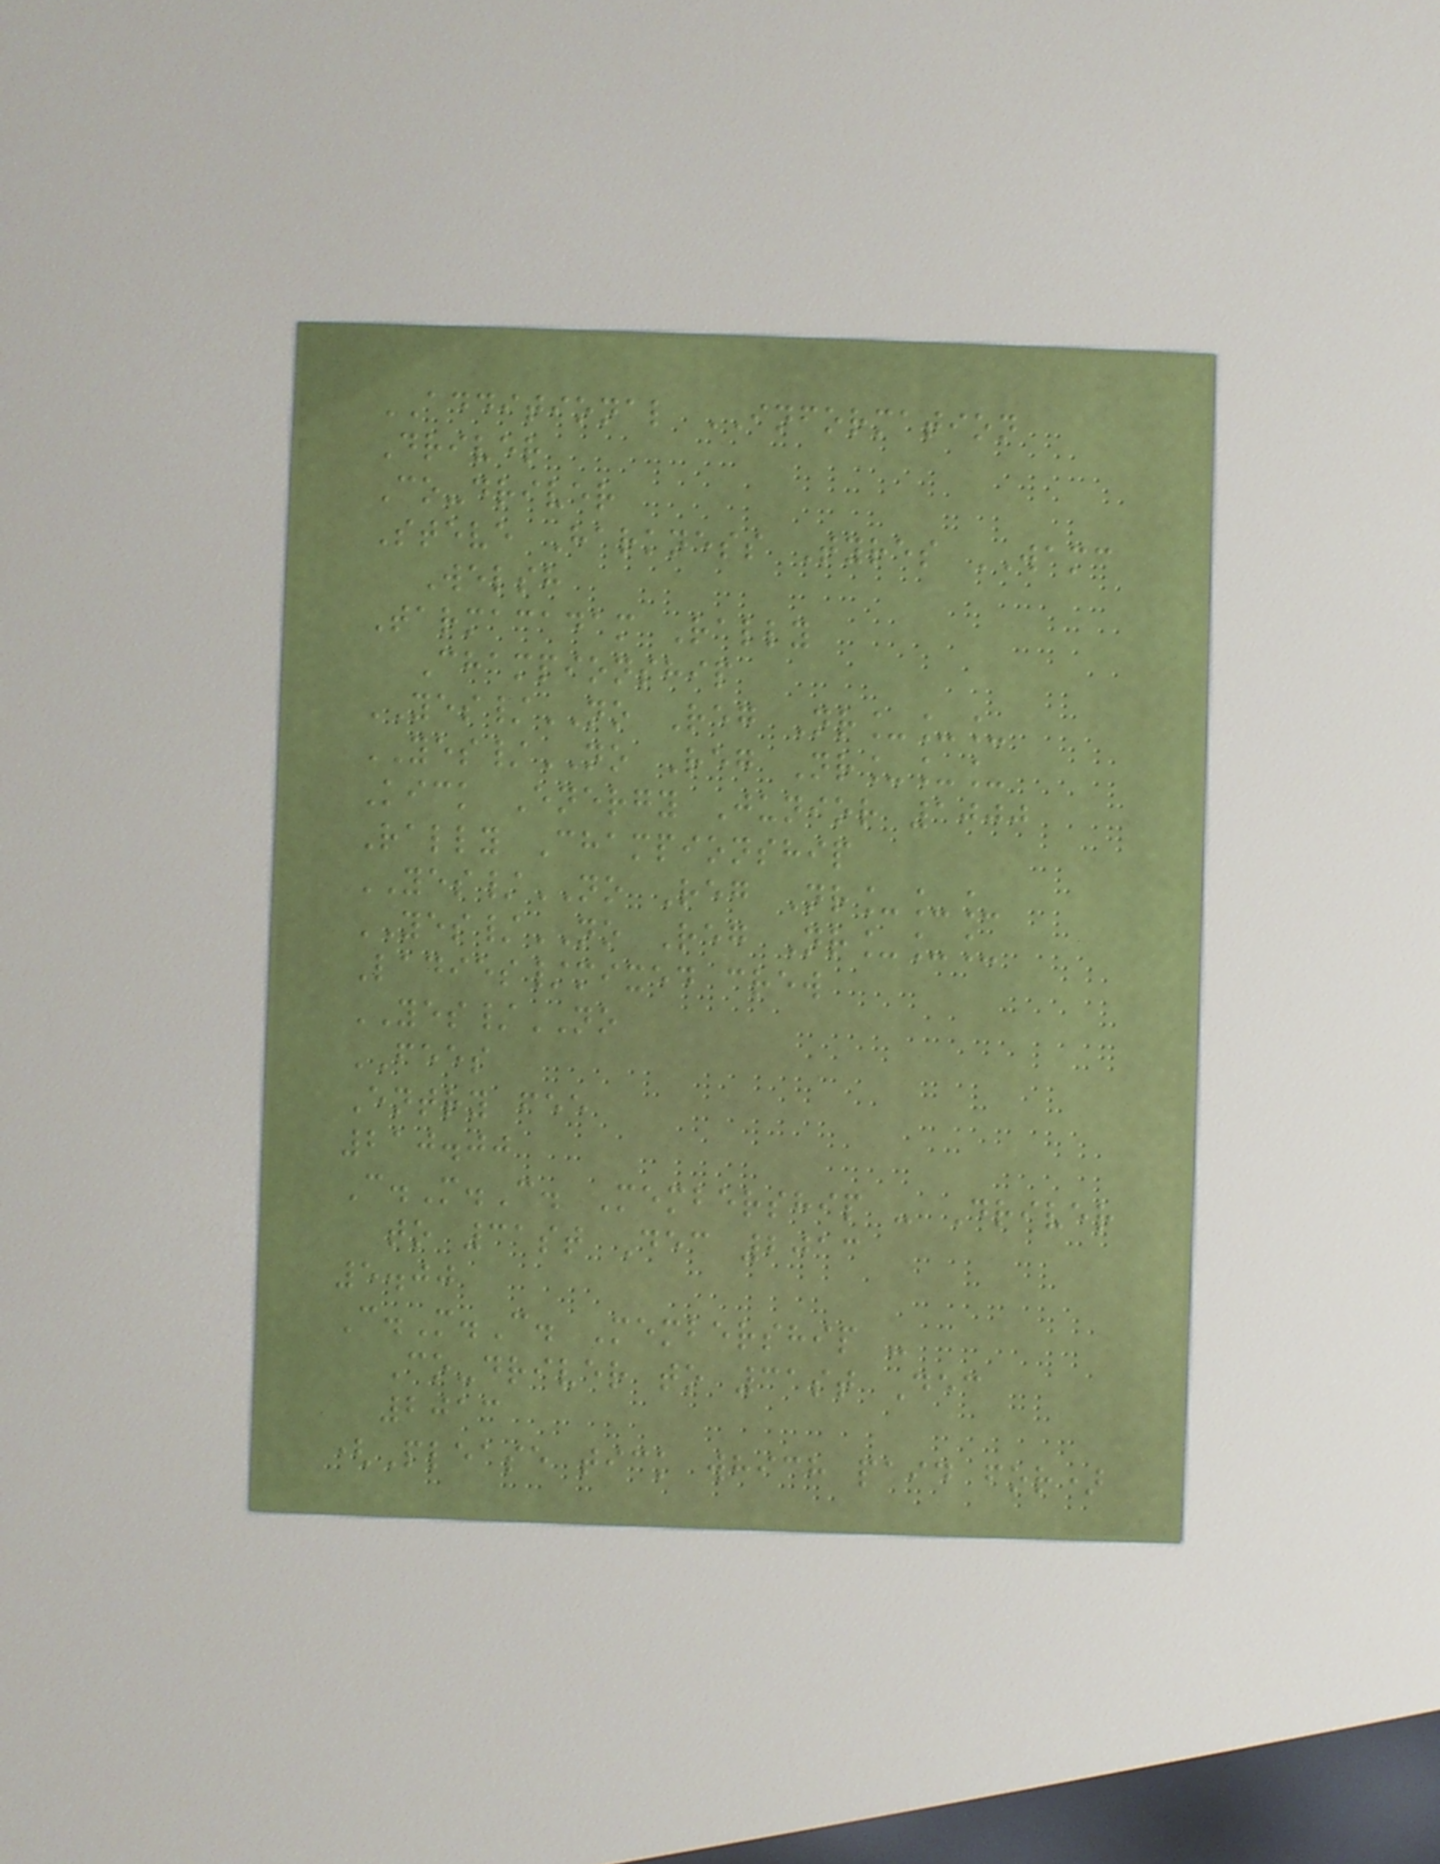ADDITIONAL INFORMATION
Driver
Co-driver
Steve Harkness Tyres WAMC
Welsh
Tarmacadam Rally
Championship
YES/NO Reg Nr___
YES/NO Reg Nr___
Kick Energy Junior 1000
Rally Championship
YES/NO Reg Nr___
YES/NO Reg Nr___
Ladies/mixed crew
YES/NO
FEES
Entry fee
210.00
C.M.C. Membership - Driver
to 31st Dec 2013
5.00
C.M.C. Membership -
Co-driver to 31st Dec
2013
(Please tick which paid for)
